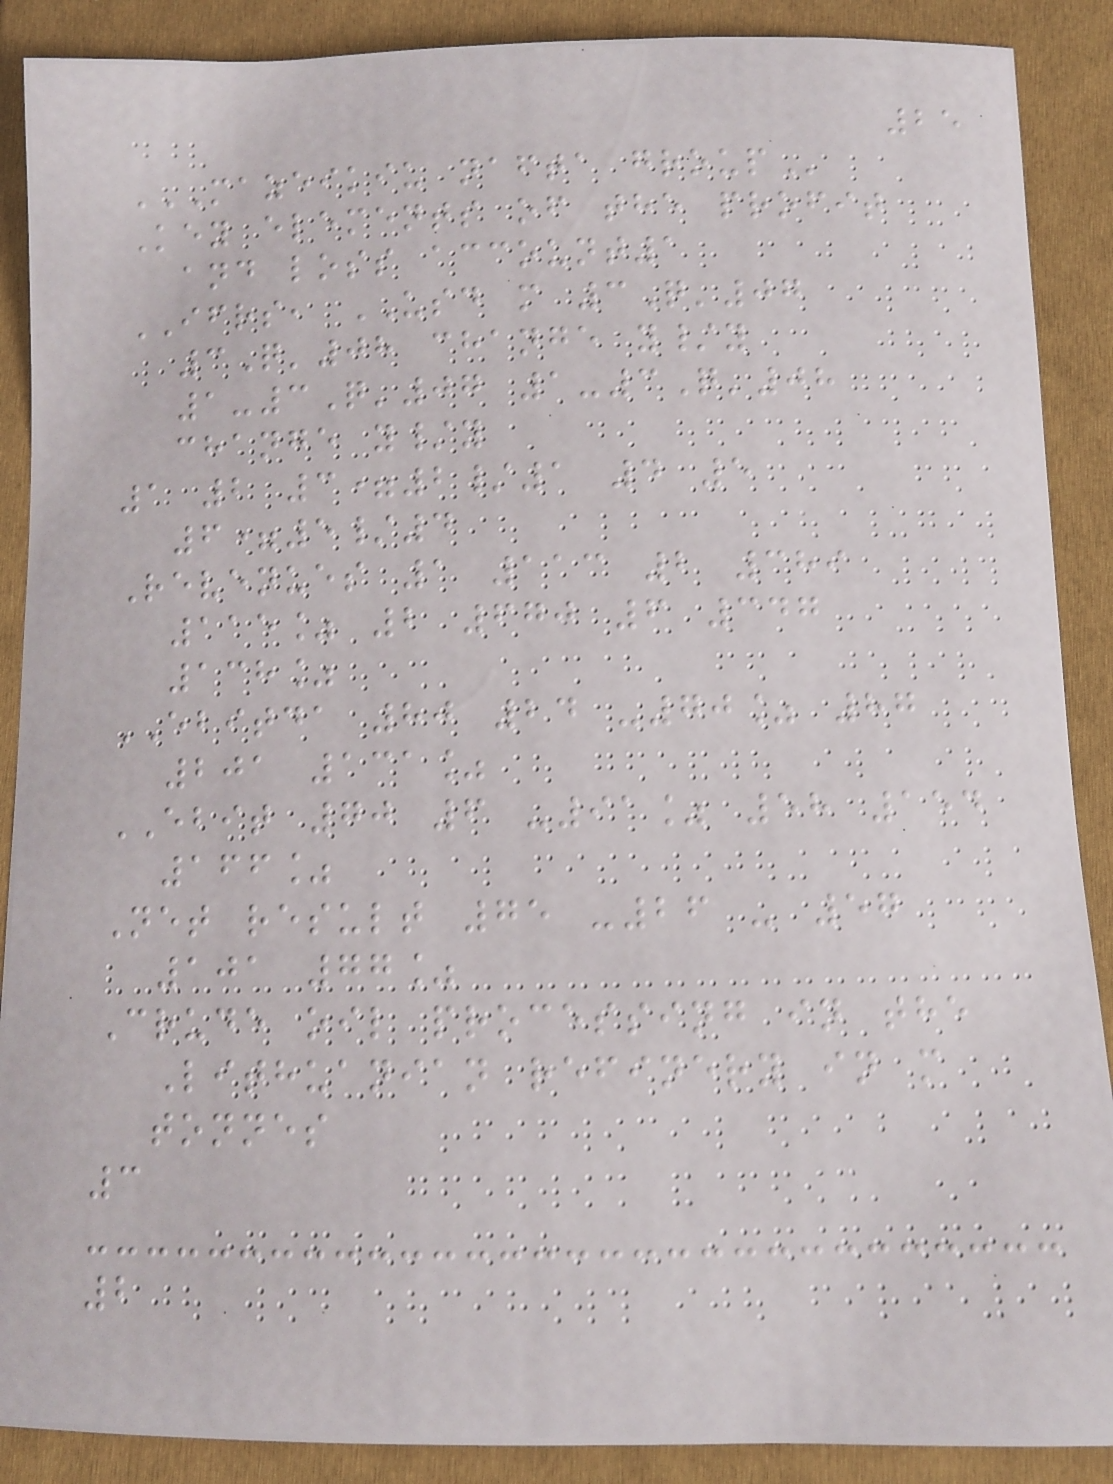25
MAZEIKIU NAFTA GROUP
Key elements of the profit
and loss account1
IFRS, USD m 3Q'07
3Q'08 change y/y
1-3Q'07 1-3Q'08
change y/y
1 2 3=2/1 4 5
6=5/4
Revenues 1 113 2 389
115% 2 670 6 347
138%
EBITDA 80 24 -70% 87
201 131%
EBIT 70 6 -91% 58 154
166%
Net result 75 -26 - 57
101 77%
Crude oil processing in the
Lithuanian refinery in m
tonnes
3
2
